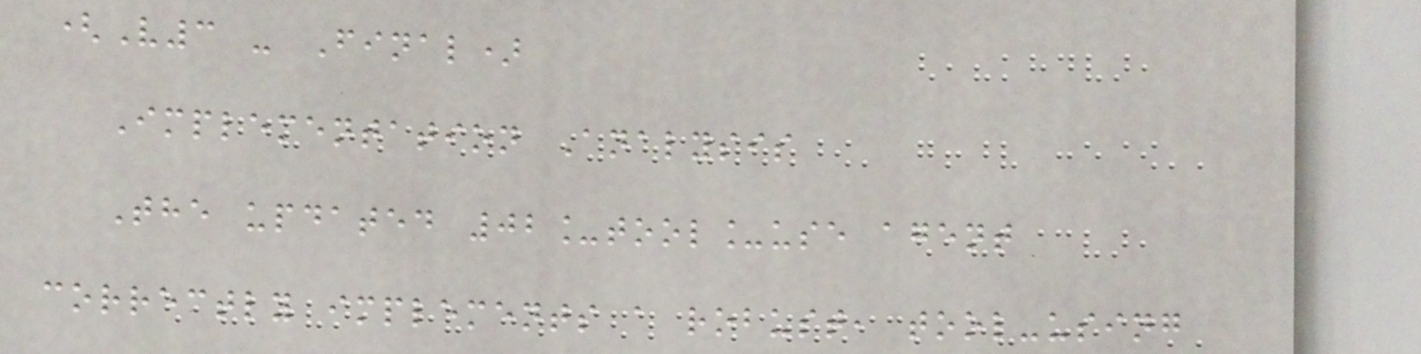(V3 - Final)
Implementation Analysis
The updated 02_tool_use agent
correctly implements a robust, tool-using
